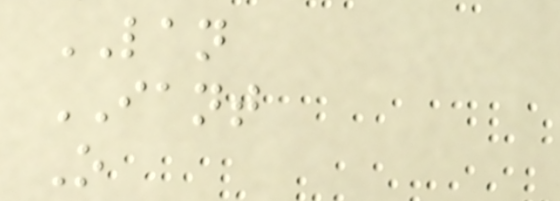LAN
IANT
O
